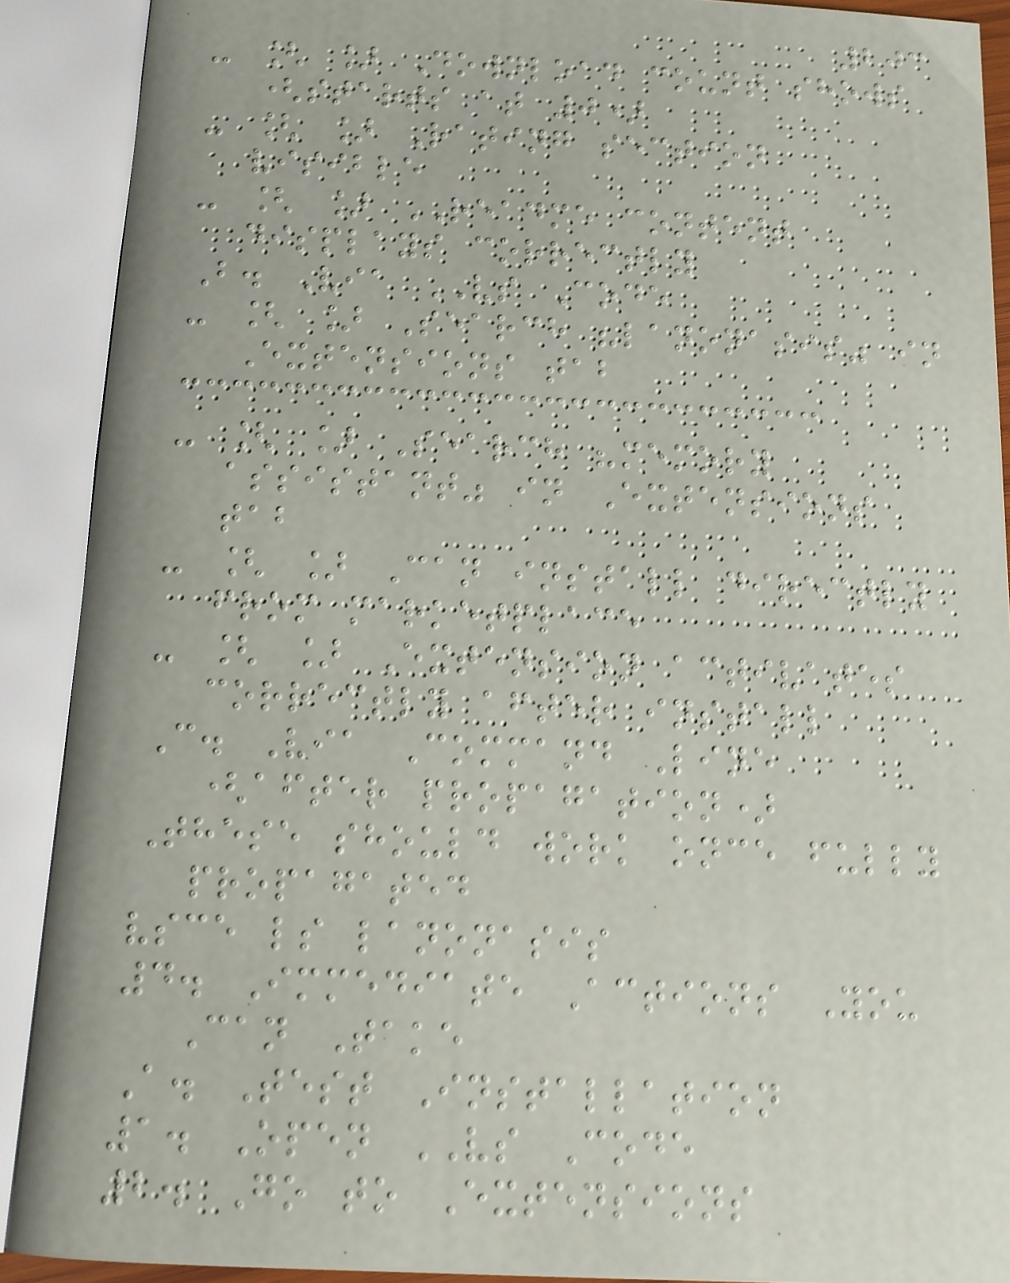203
- [ ] Download count shows
(starts at 0)
- [ ] Rating section
visible
- [ ] README content
displays correctly
B. Via VS Code
- [ ] Search "lanonasis" in
Extensions tab
- [ ] Search "memory
assistant" in Extensions
tab
- [ ] Can install directly
from marketplace
- [ ] Extension activates
correctly after install
C. Via Command Line
(after propagation)
These should work once fully
propagated
vsce ls lanonasis
4. Immediate Actions You
Can Take
A. Test Installation
1. Open VS Code
2. Go to Extensions
